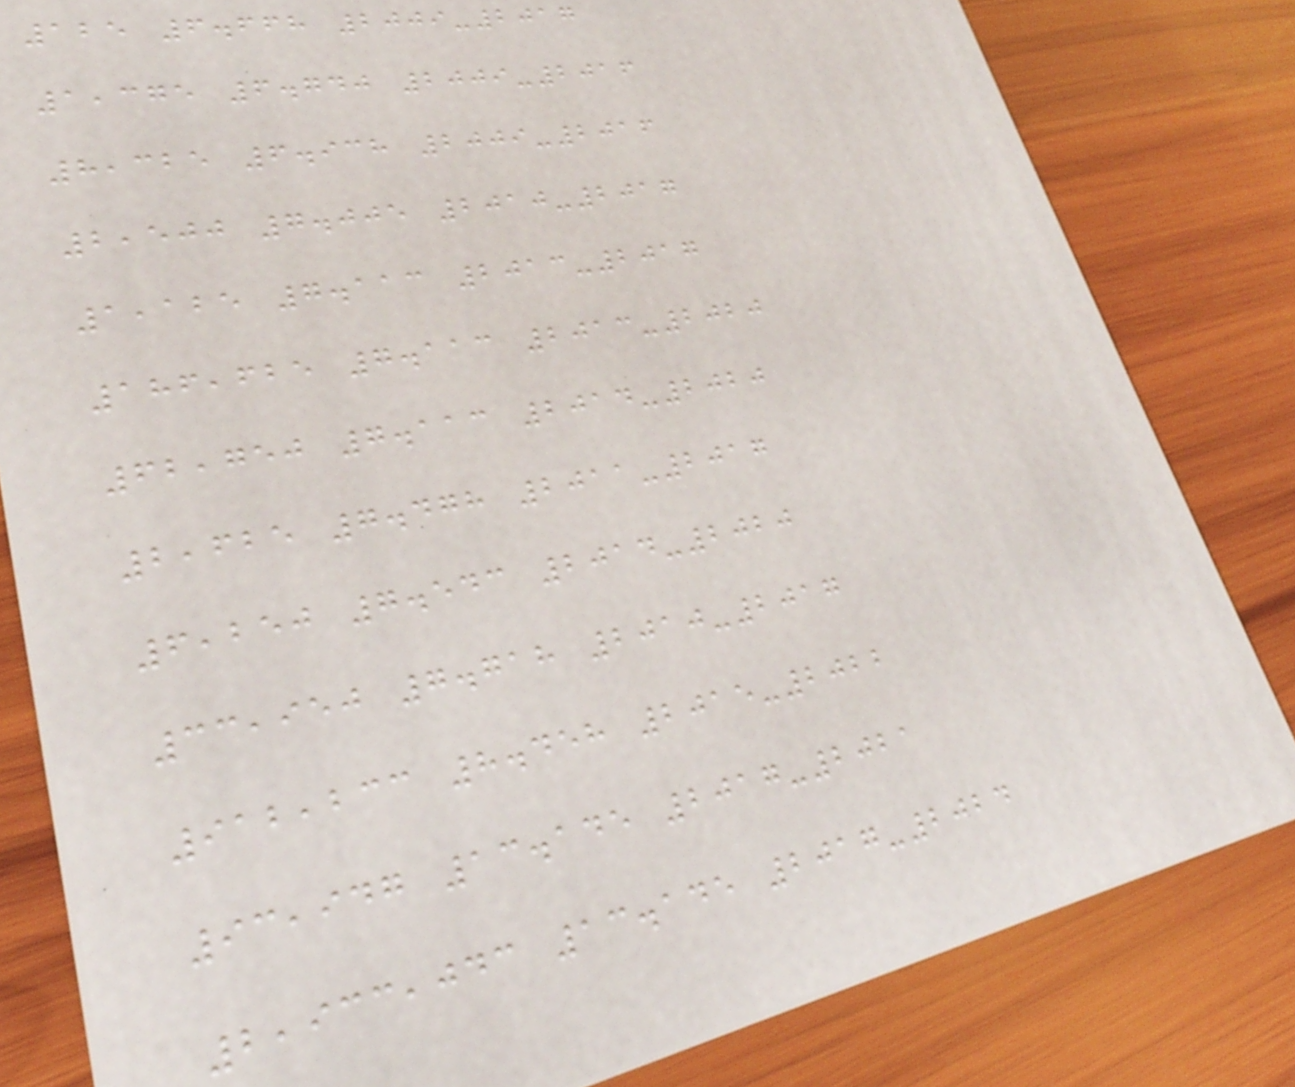125 6.668 2009-2017
1,375 6.740 2009-2016
8,325 6.938 2009-2016
2,500 7.005 2010-2017
1,125 7.113 2013-2017
186,625 7.113 2013-2020
62,750 7.113 2014-2020
2,625 7.478 2011-2017
6,250 7.543 2014-2020
33,950 7.718 2010-2017
912,233 8.458 2015-2022
93,947 13.145 2017-2021
2,933,043 13.145 2017-2024
